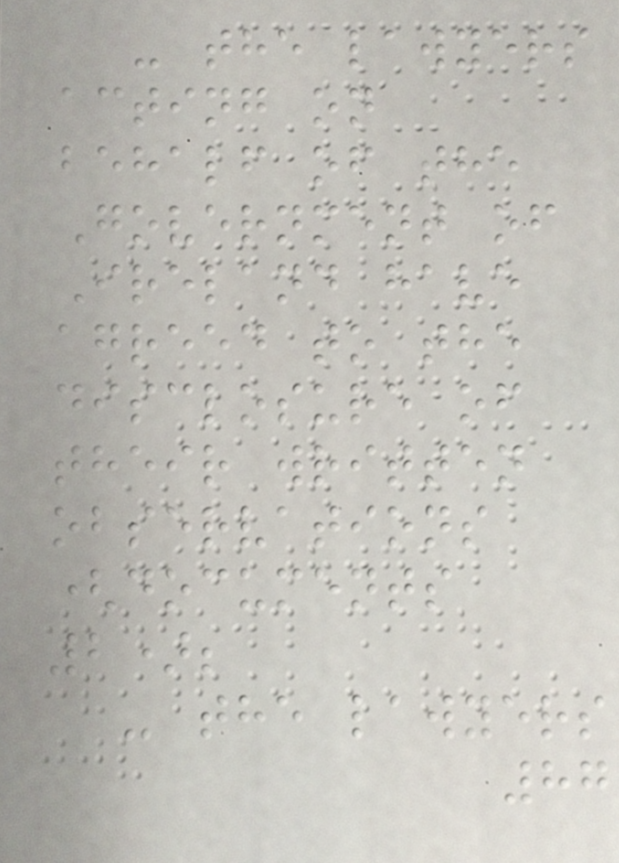- the lawyers
acting on
behalf of the
Government of
Ireland have
agreed to the
disclosure of
their written
observations
(documents
2);
- the lawyers
87
